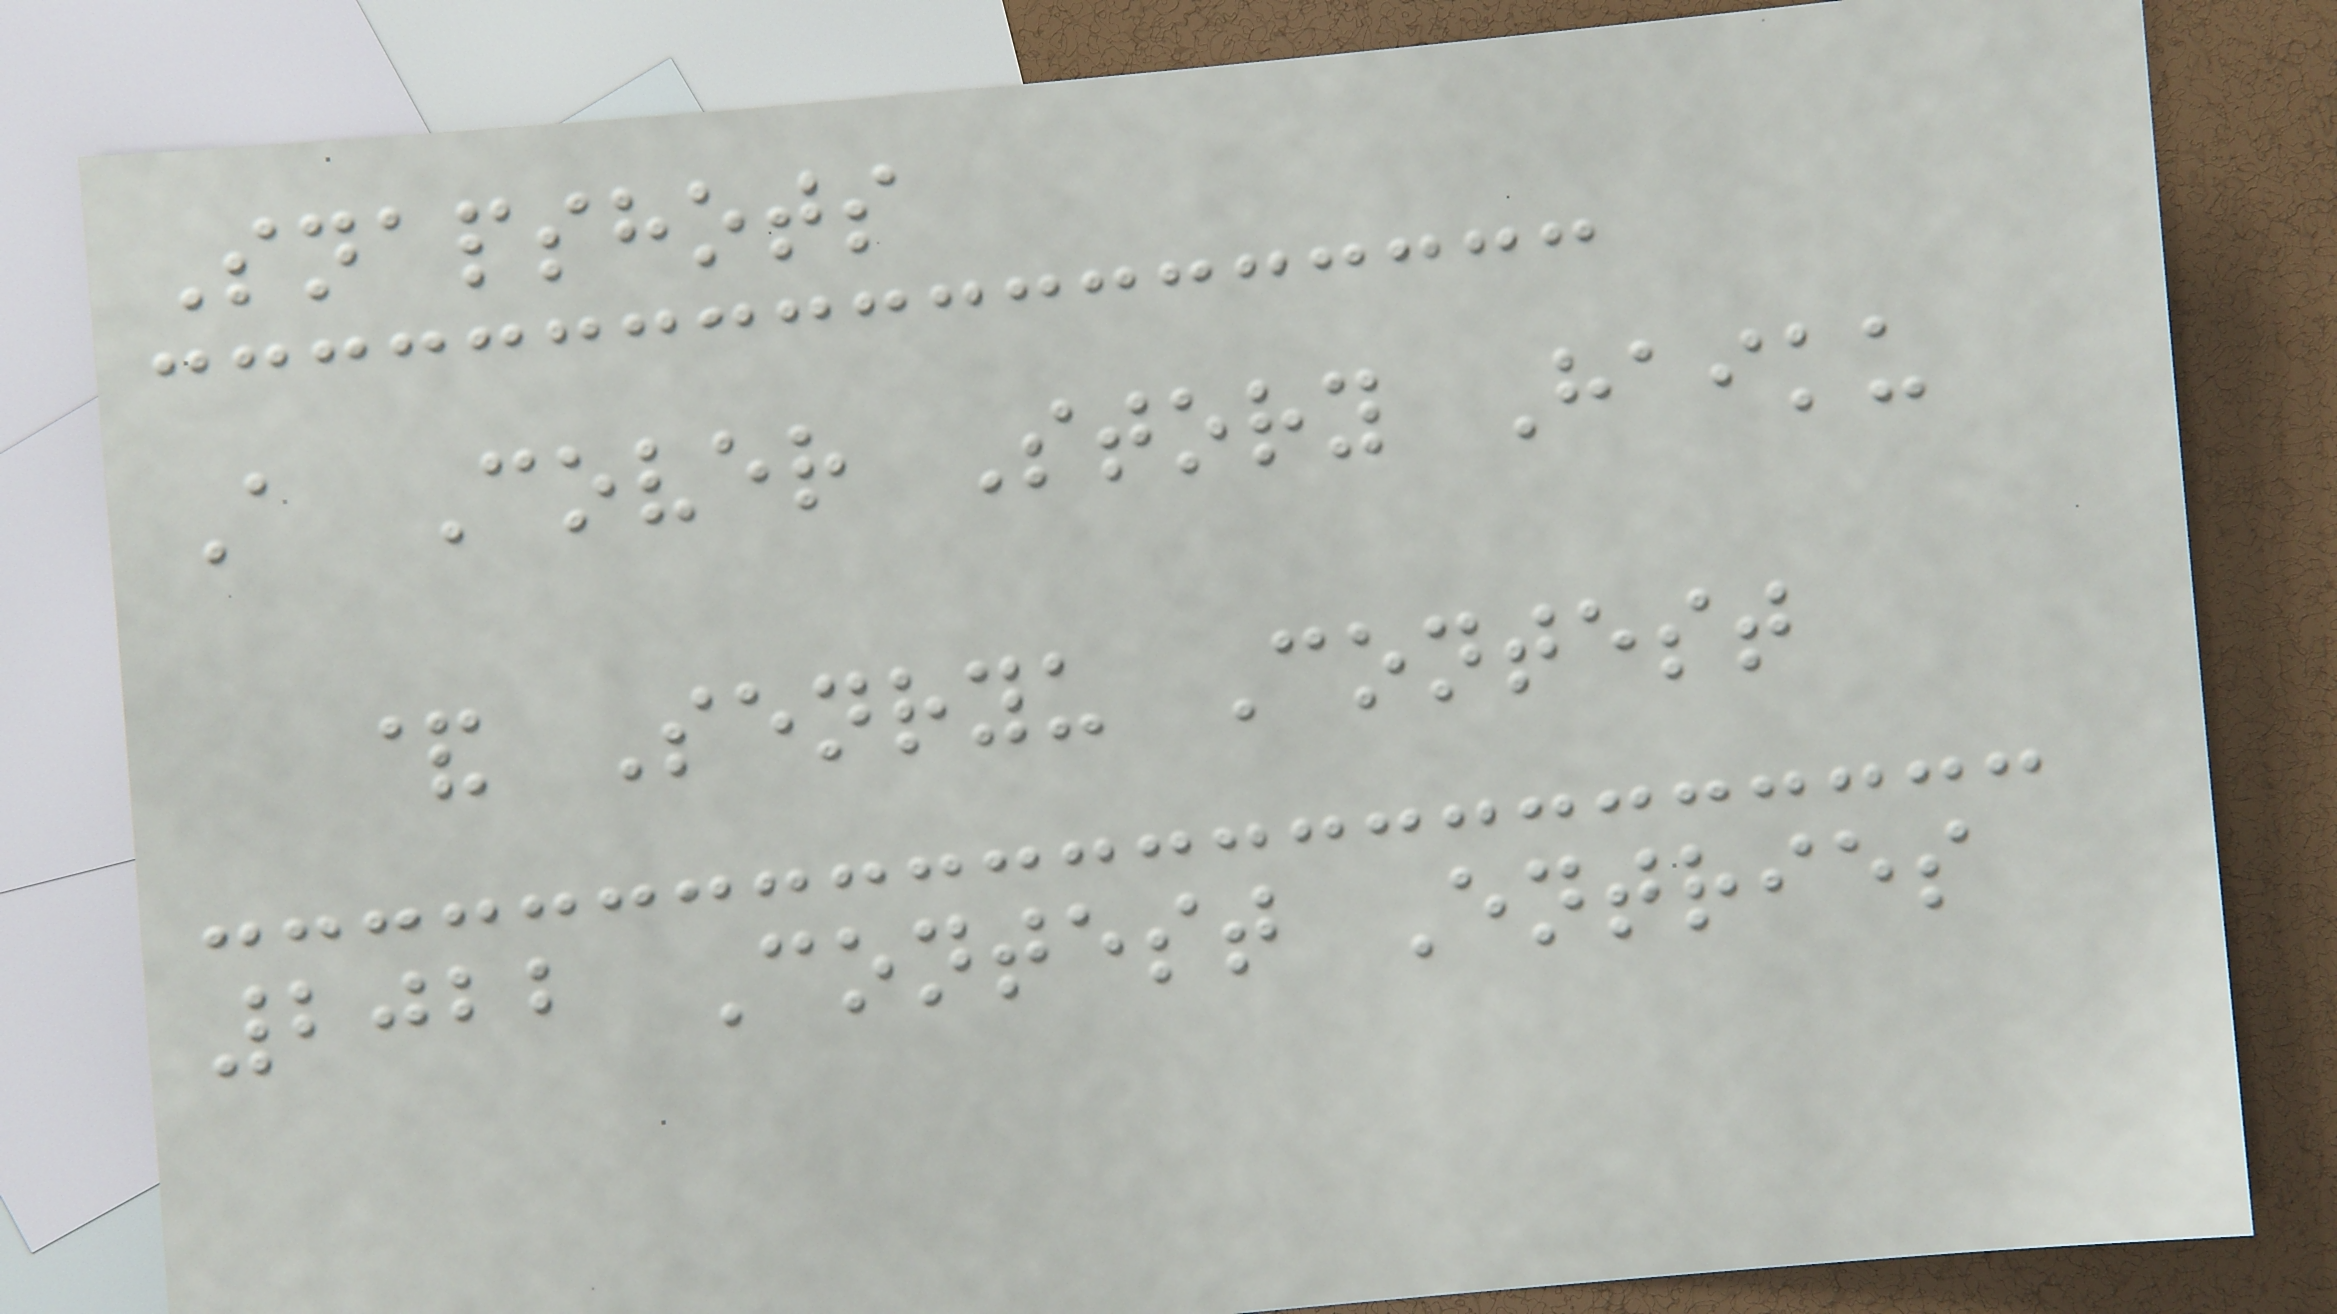Snapshots
A Cover Story Haiku
& Senryu Contest
2022 Contest Entries
